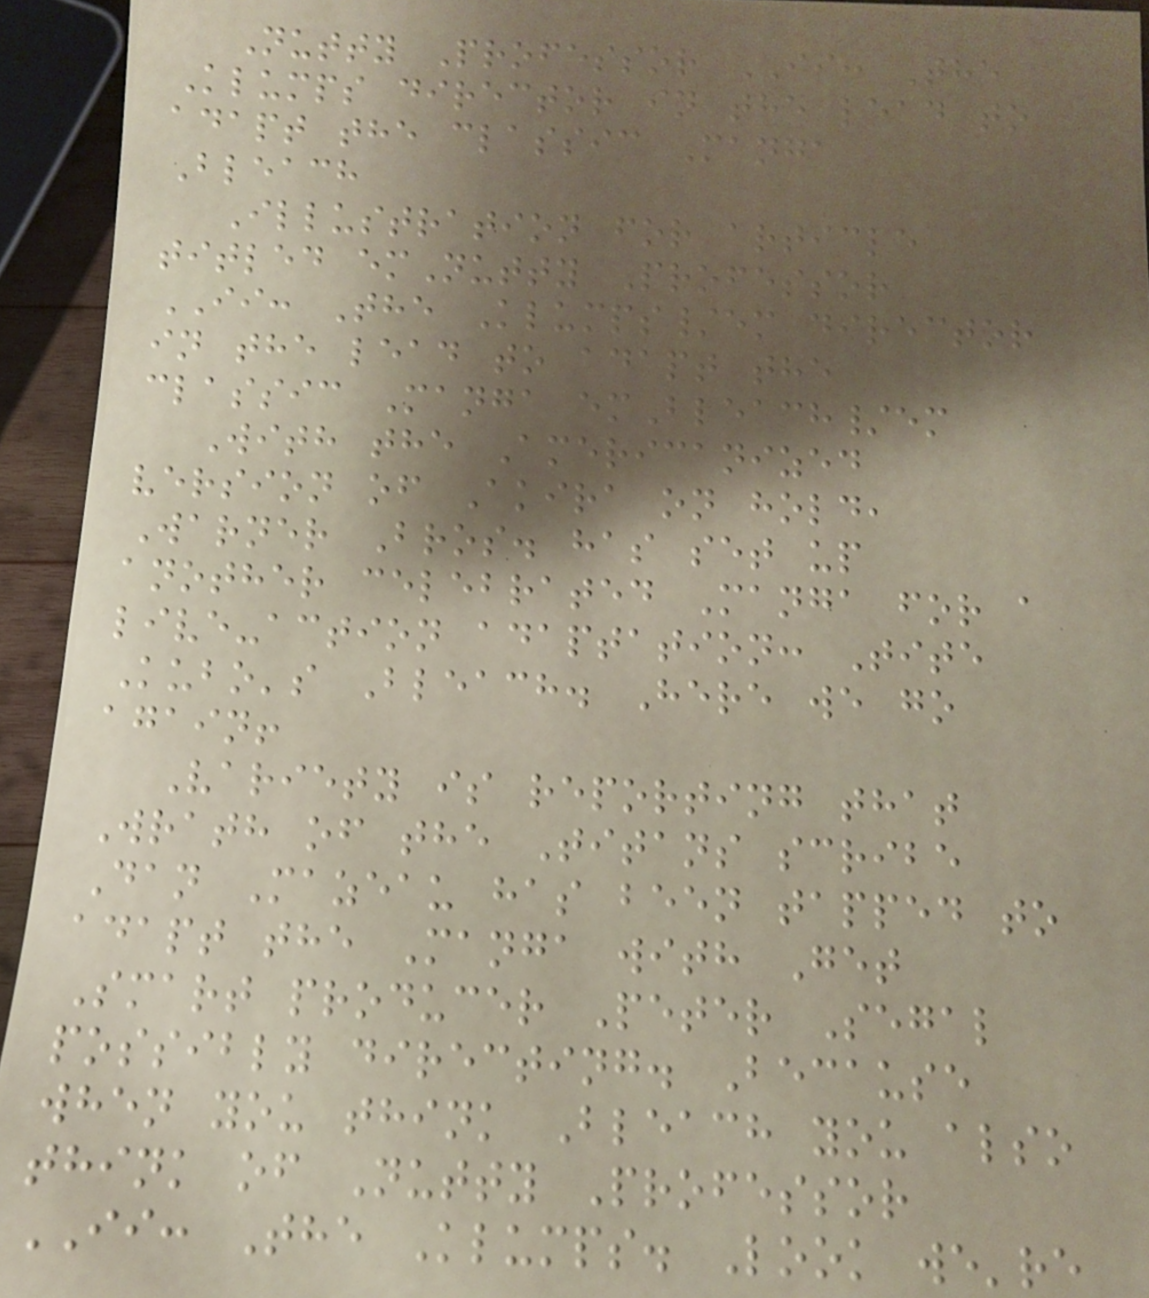Nutty Professor II: The
Klumps director in the lead to
adapt the classic Manga
Bleach
Illustration for article
titled emNutty Professor
II: The Klumps/em director
in the lead to adapt the
classic Manga emBleach/em
With the Americanized
version of Akira on hold,
Warner Bros. has set up
another celebrated Manga for a
live-action adaptation: Tite
Kubo's Bleach. Here we go
again!
Variety is reporting that
Wrath of the Titans scribe
Dan Mazeau has been tapped to
adapt the Manga with Get
Smart producer Peter Segal
possibly directing. Because
when you think Bleach you also
think of Nutty Professor
II: The Klumps. Look we're
